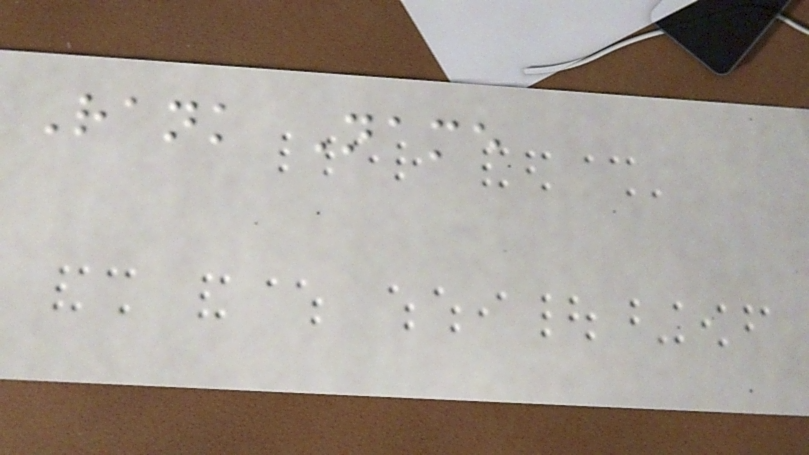Rank Name
